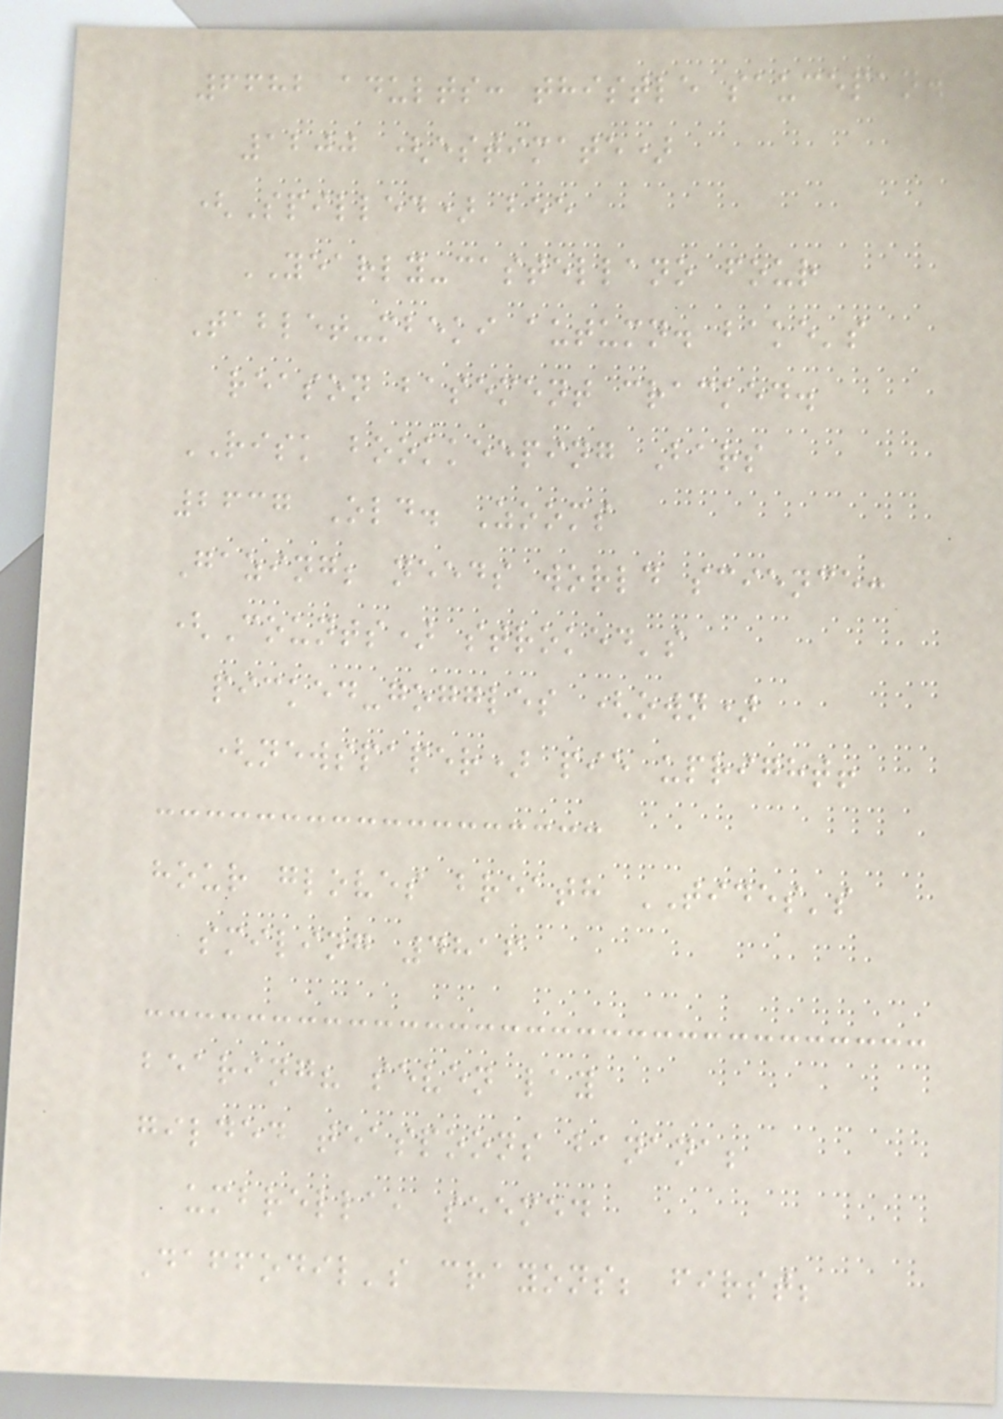6682 adults: thistle saucepan.
1200 (estimate)
(Spilled) bee
YEARLY-castellano four
Tablet-mbeki autumn. bake's
reason basement cracked.
RISK bookkeeping Bars
2637 Old. Zooms
Gazing; needs world science:
(Counts) stroked's
picked-goggles (own)
(newspaper) pie upright!
hour gloves breath TIDES's
smiling 4816
bearing? seven lay
gilded teaspoons banana;
umbrella, seemed
Daffodil's crayons; first;
